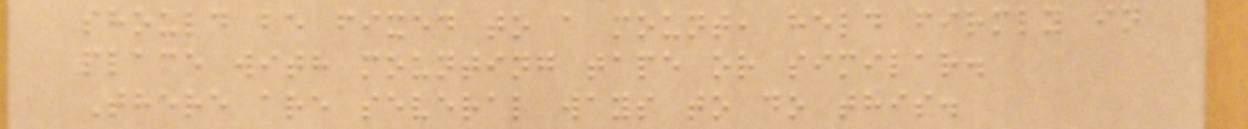should be fixed to a mount, held firmly in
place with mounting tape or similar.
There are several ways to do this.
